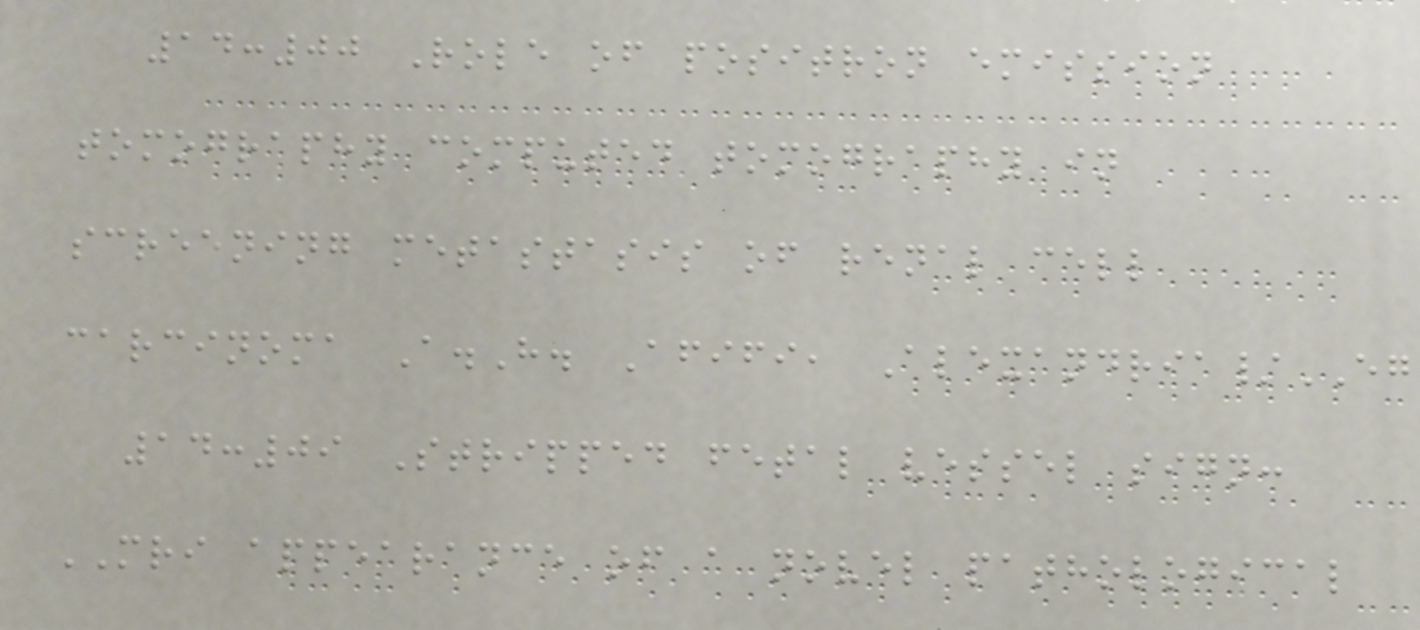14:00 Role of positron emission
tomography computed tomography in
screening metastasis of renal cell
carcinoma A.H. Afifi, Alexandria/EG
14:09 Stripped fetal vessel sign:
MRI appearance of a novel pathological
